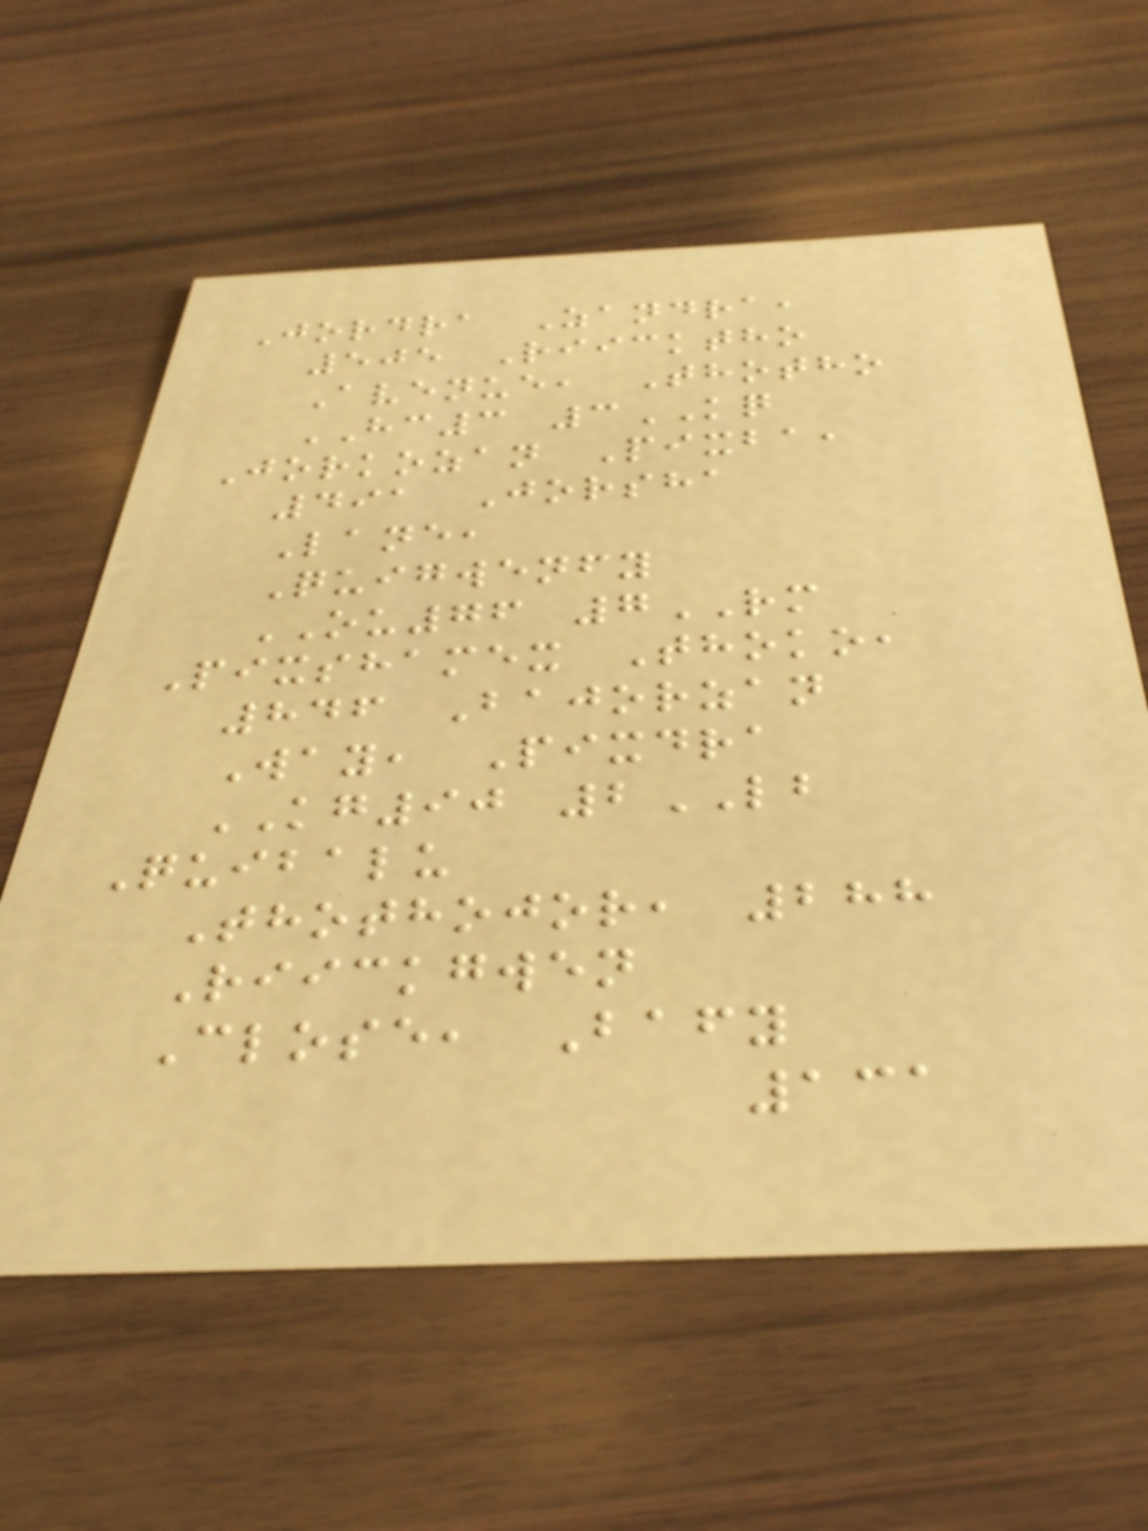Jordra Zandra,
505 Riicktho
Avenue, Thotho
HC3 3KQ
Jorkozan Pixba,
491 Jorsha
Lane,
Quigwenfy
OU76 7RM
Pixshamex Thoko,
846 Bajorzan
Way, Pixdra
KG90 2LB
Quibalu
Thothojor, 288
Riickgwen
Close, Bafy
131
